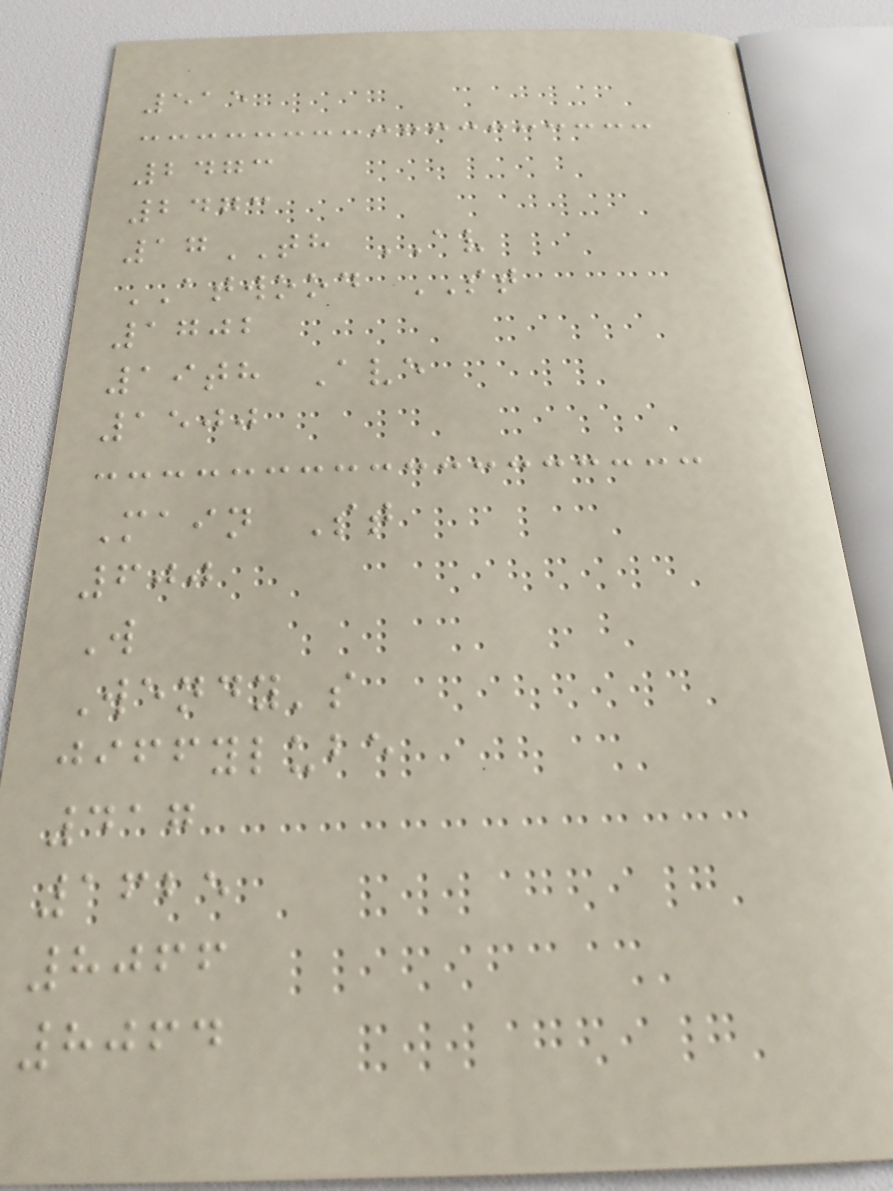515
2473
2473
17TH AV
ATWOOD ST
1702
19th Ave
1500
Main St
600
W
Wendy's
jiffylube
417
1625
8066
8064
